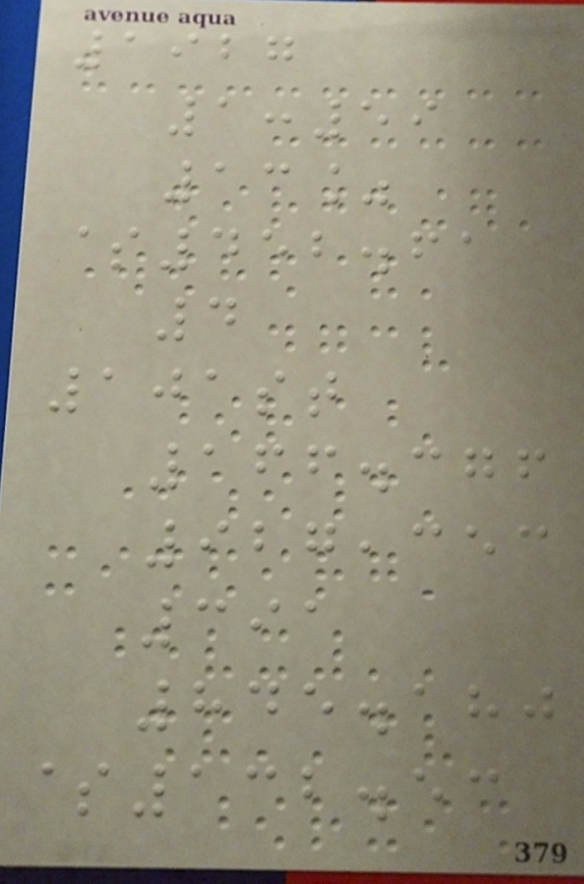1927
1:59
13%
$452.61
4
101st
166.376
927,353
391
845.180
$132.53
